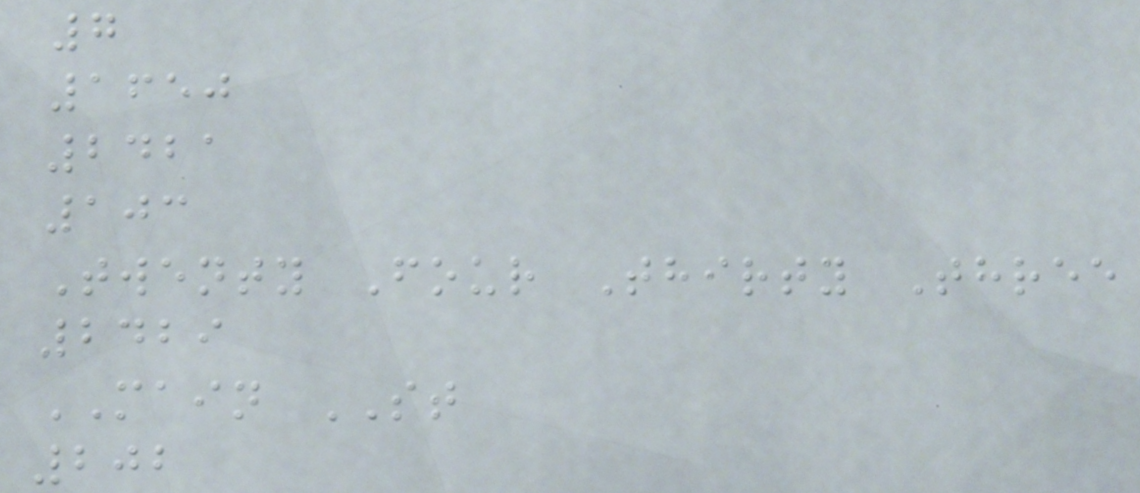7
1650
2421
103
Twenty Four Thirty Three
2429
MAIN ST
202
